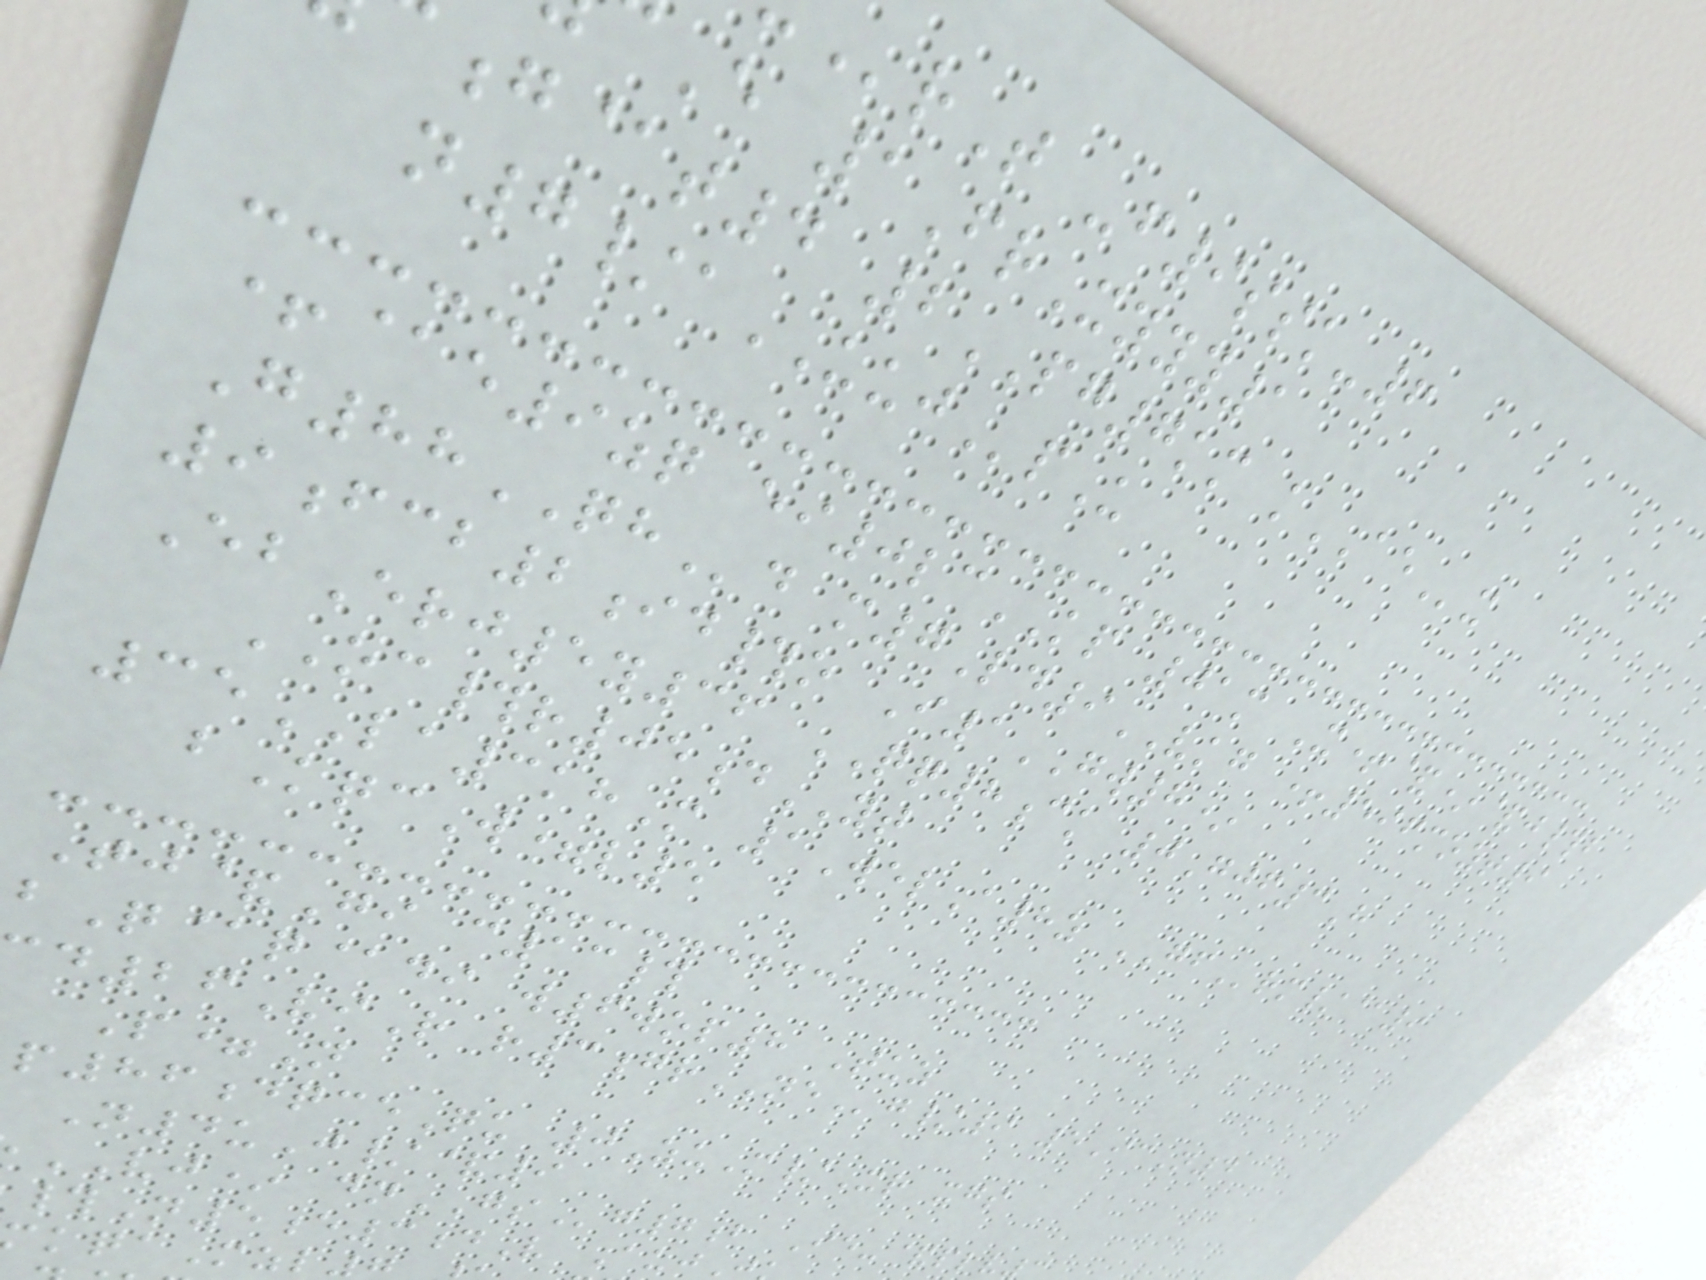rT -f9ssk-6
E 1FrXyyy1
g@t4 2PG7km kAEx
n7/aUUJpU
+@e9zq ei0lcKP 01m X+&*&j#b
G88QHd m7Ld9VKG +596mozt9
9fcb2id#o I1GW8*
EbErj5y36 QQ8ck 0Gjf3H
OC#r05dYT
35LA3khM 1WelA8z GFrm/@9
bKqcW=l5
Tj&Gi c13#
bQ@q@di w6wop8 Tuz
d26ViR r3grNEg/9 5IcN4
P=N
86dqceQu 0ZuM/Xr xgs
N4uJ/&9
VJ* dnGSg7b Ie-&plv
#N5e3dV Auj
